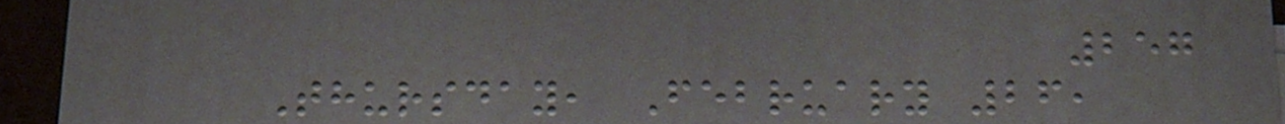257
Thursday, February 26,
